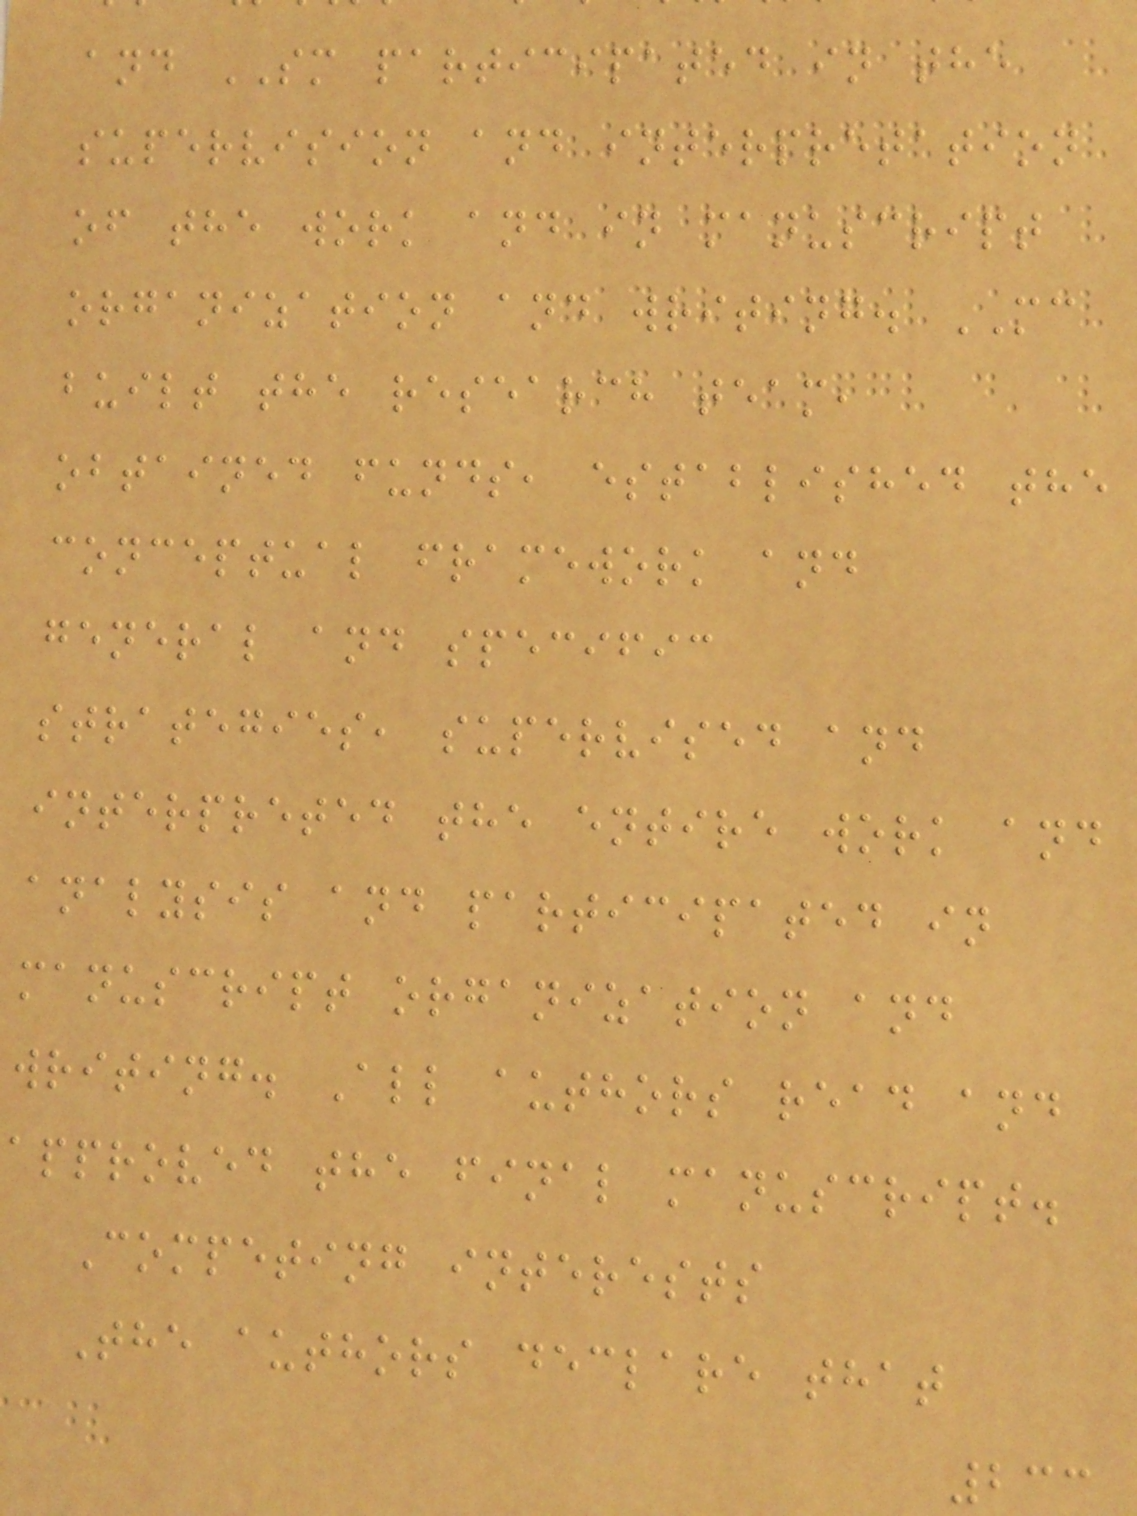and SM participated in the
supervision and interpretation
of the work and in manuscript
organization and writing. MC
built the research team,
obtained funds, established the
conceptual framework and
general and specific
strategies, supervised and
interpreted the entire work and
analysis and participated in
manuscript organization and
writing. All authors read and
approved the final manuscript.
Competing interests
The authors declare that
233
